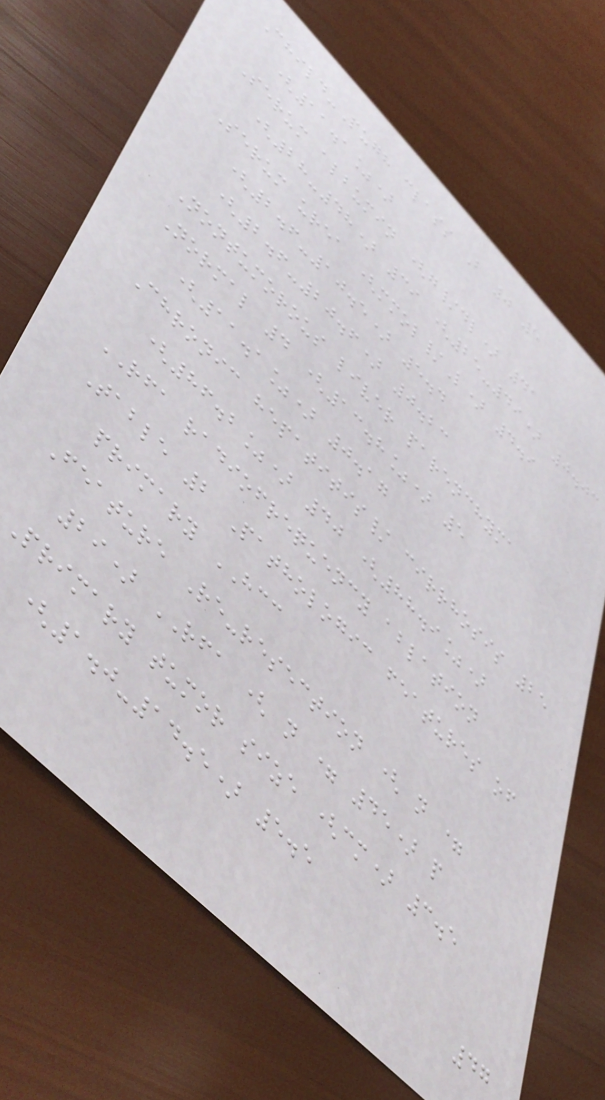Child-Pugh class B 0 5
(11.1%)
Serum albumin (g/dl) 41
(28-48) 39 (25-49) 0.03
Serum urea (mmol/L) 4.9
(2.6-10.5) 5.4
(2.6-20.6) 0.23
Nontumorous liver parenchyma
Normal 4 (13.8%) 5
(11.1%) 0.17
Chronic hepatitis/ cirrhosis 25
(86.2%) 40 (88.9%)
RFA radiofrequency ablation
Table 2 Pathologic features of
primary HCC
Feature Re-resection ( n =
29) RFA ( n = 45) p
Primary tumor size (cm) 3.5
(1.0-14.5) 5.5
47
